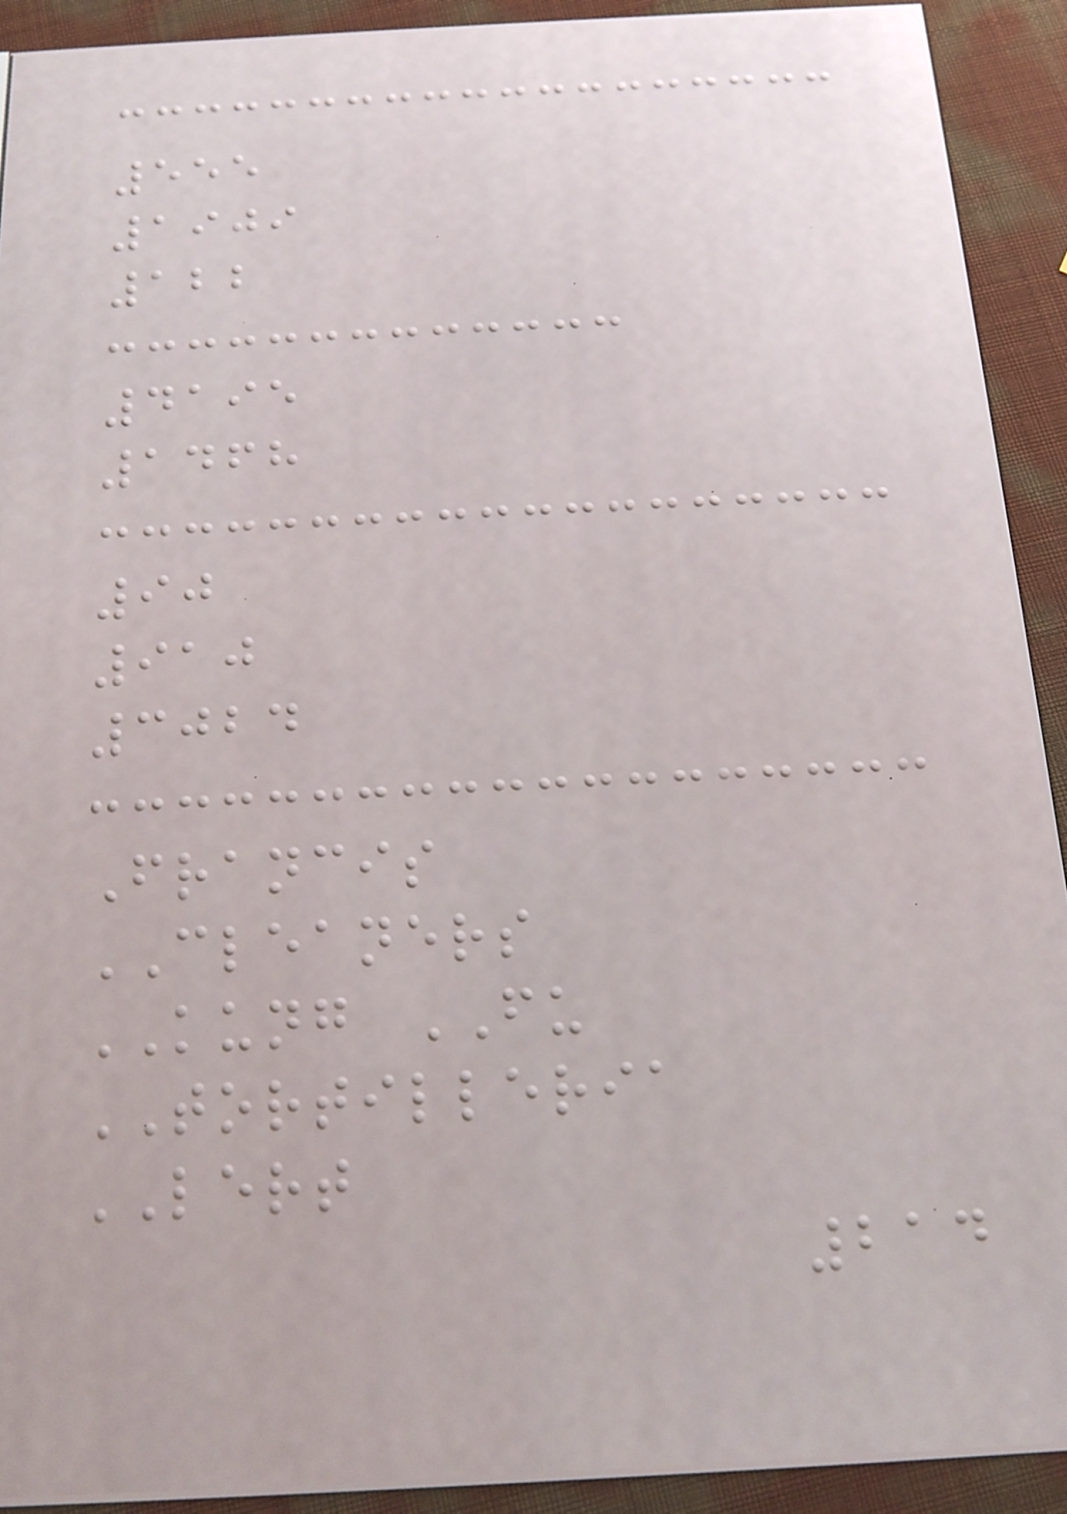555
1909
122
4195
1468
90
910
3024
Francis
CLEANERS
KUNG FU
TORTILLERIA
LERT
214
